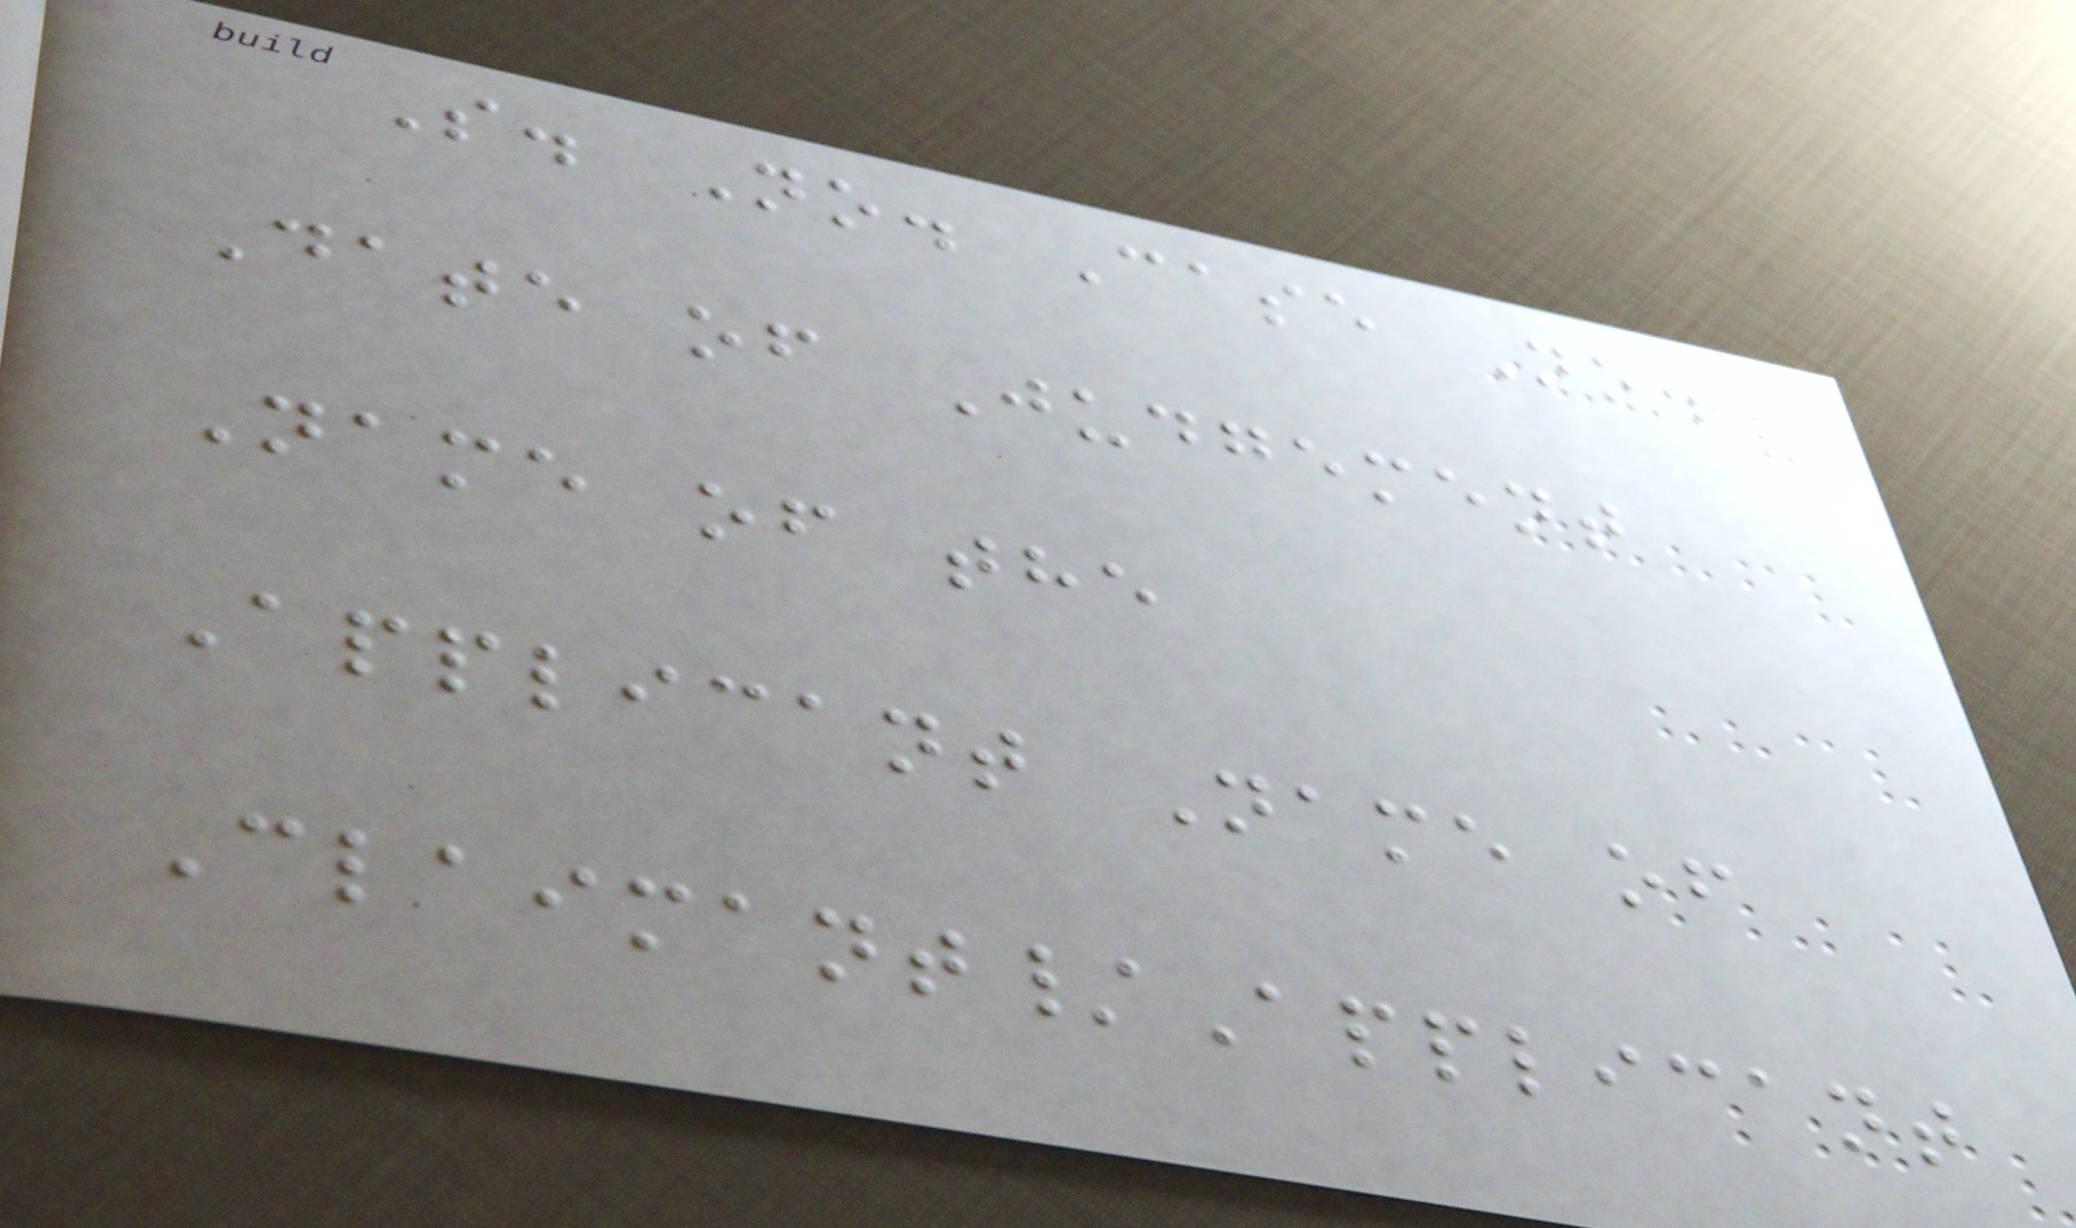S. No. Case No.
Date of Judgement
Name of the
Applicant Name of
Claimant/Applicant
